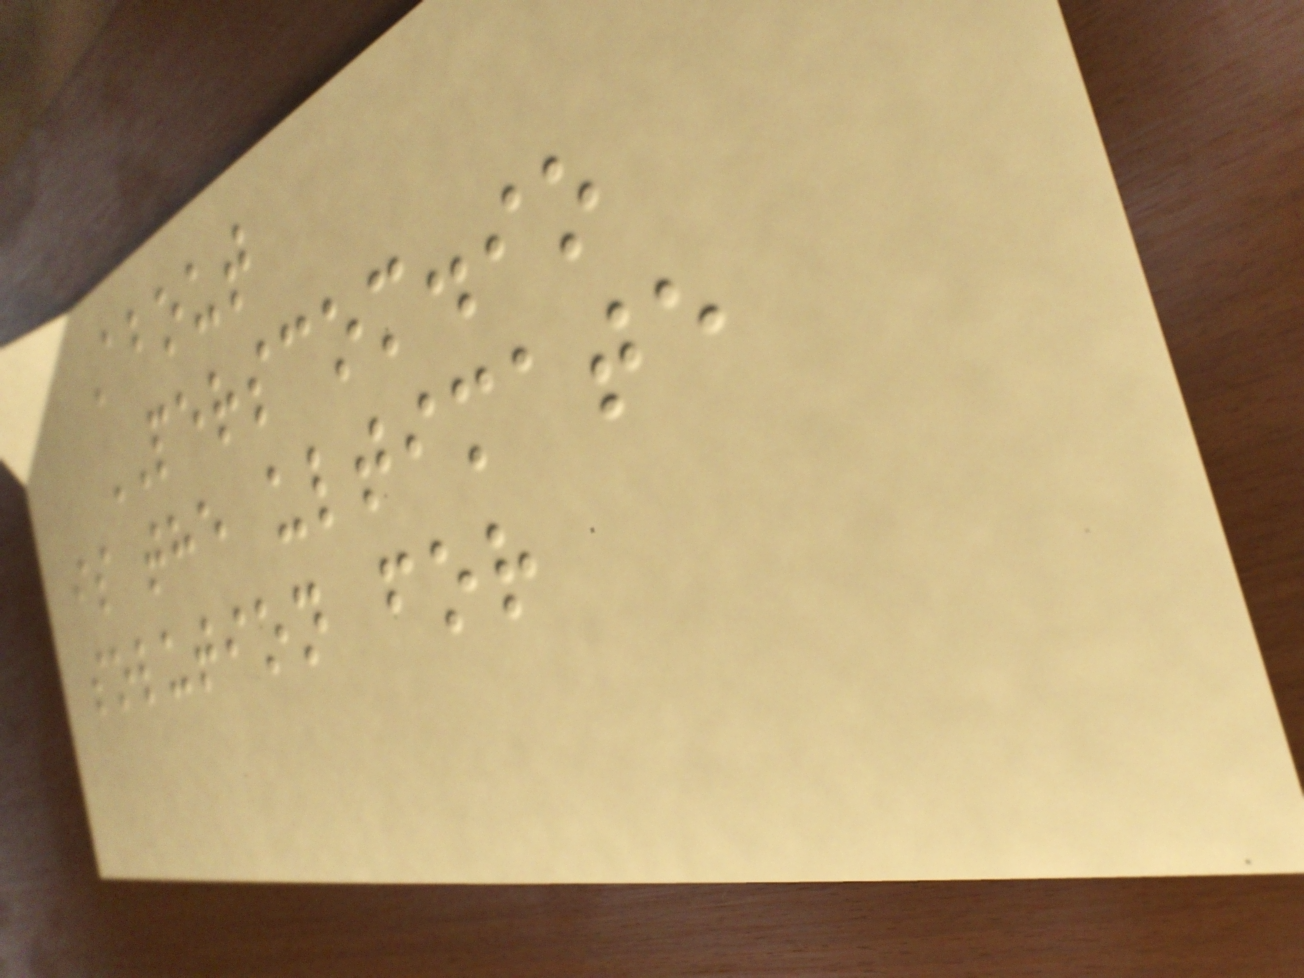About
PERSCOM.io
is the ultimate
solution for
